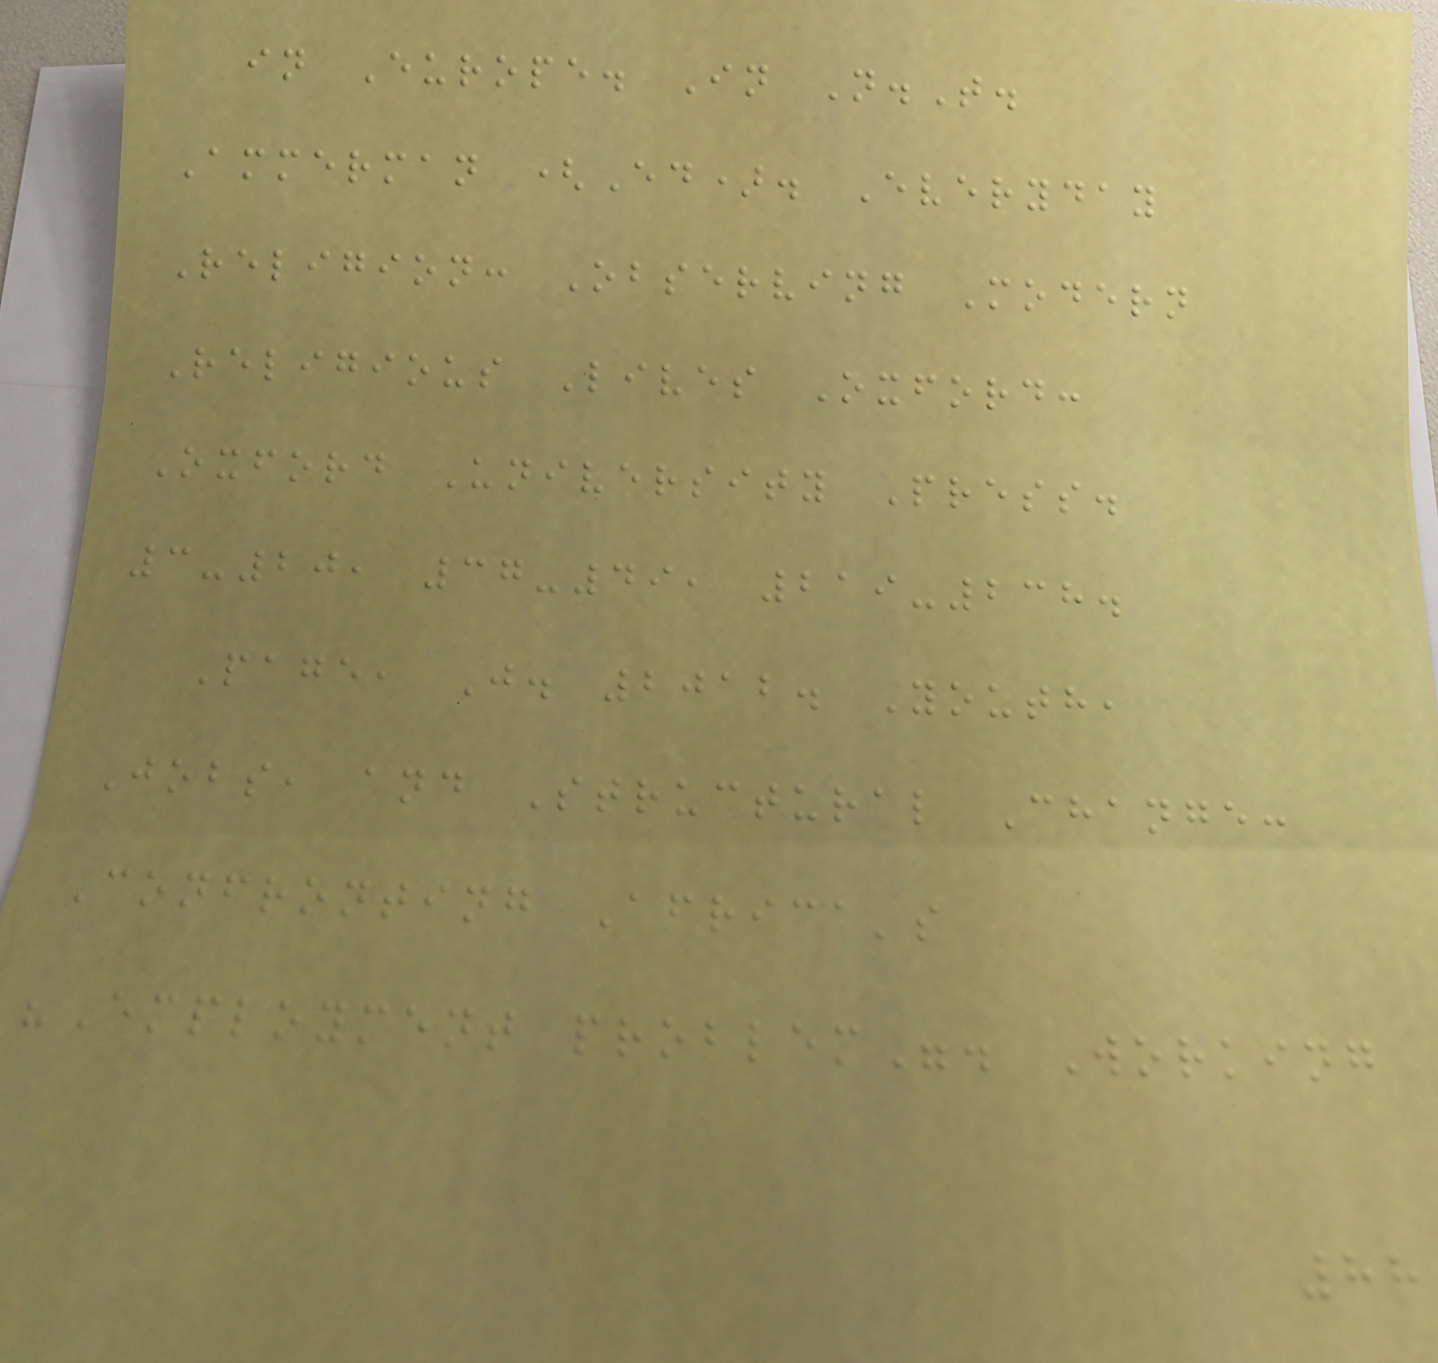in Europe. In N.T.
Ammerman (Ed). Everyday
Religion: Observing Modern
Religious Lives Oxford:
Oxford University Press.
3-20, 37-49, 219-238.
Page, J. 2012. Youth,
Jobs, and Structural Change:
Confronting Africa's
"Employment problem". Working
88
